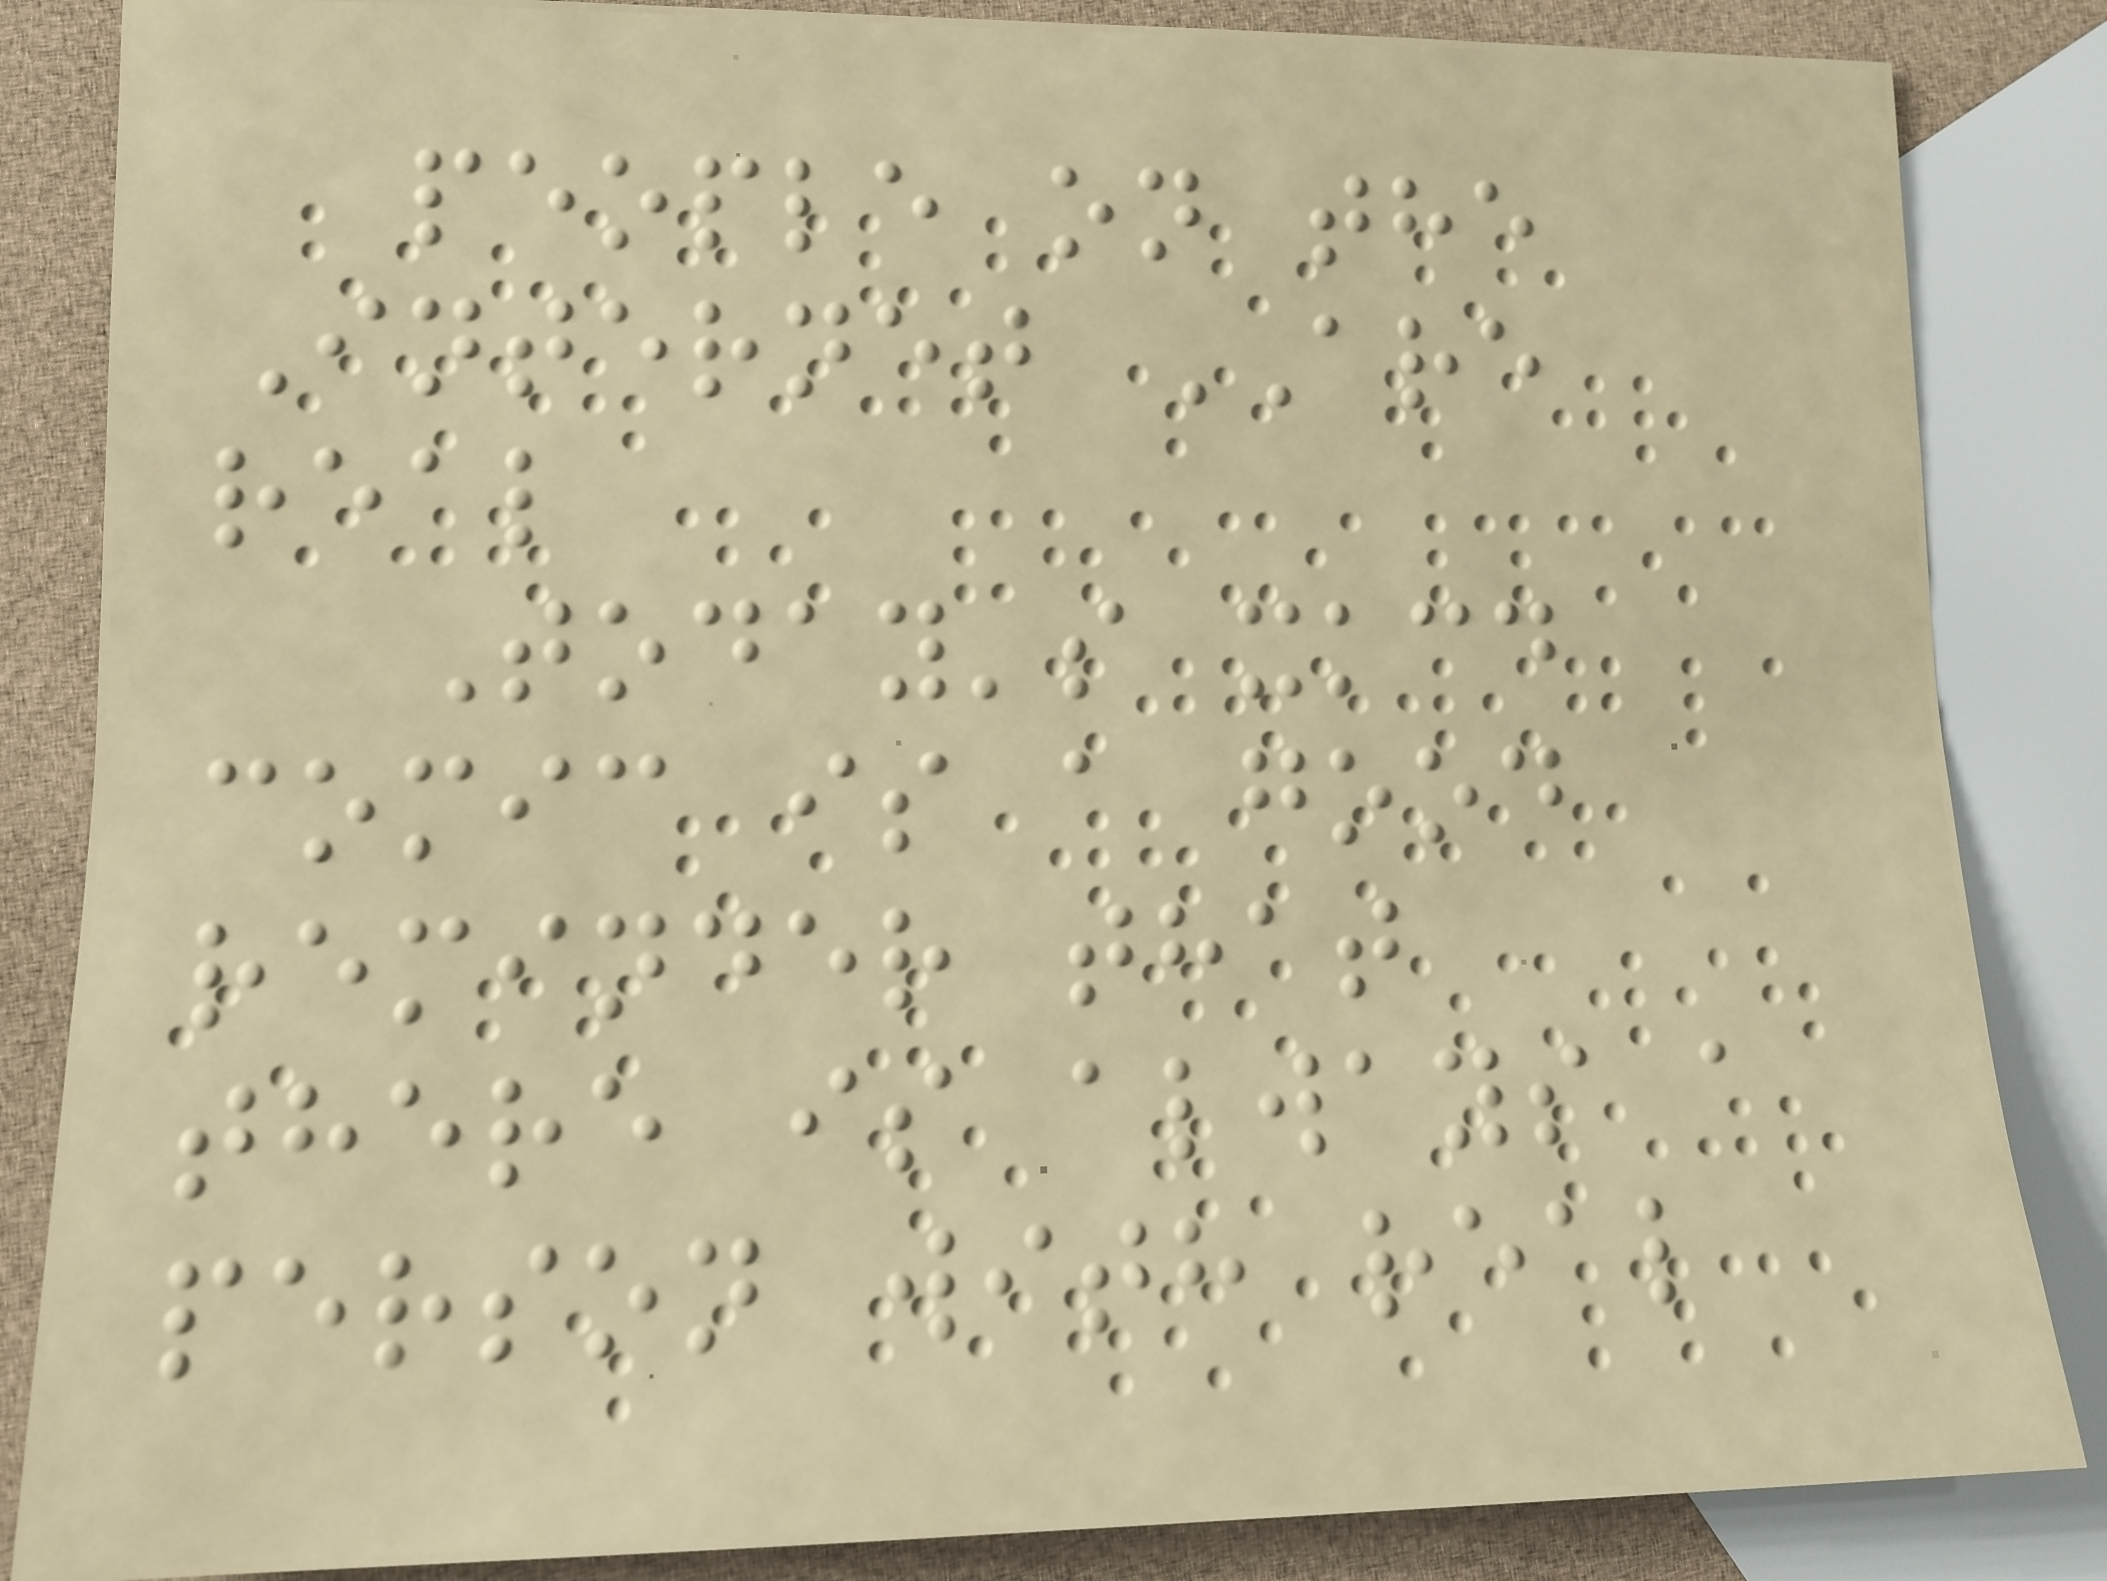people on the
Internet ARE
real
Today's xkcd
comic is a good
reminder that
there is always a
person with real
